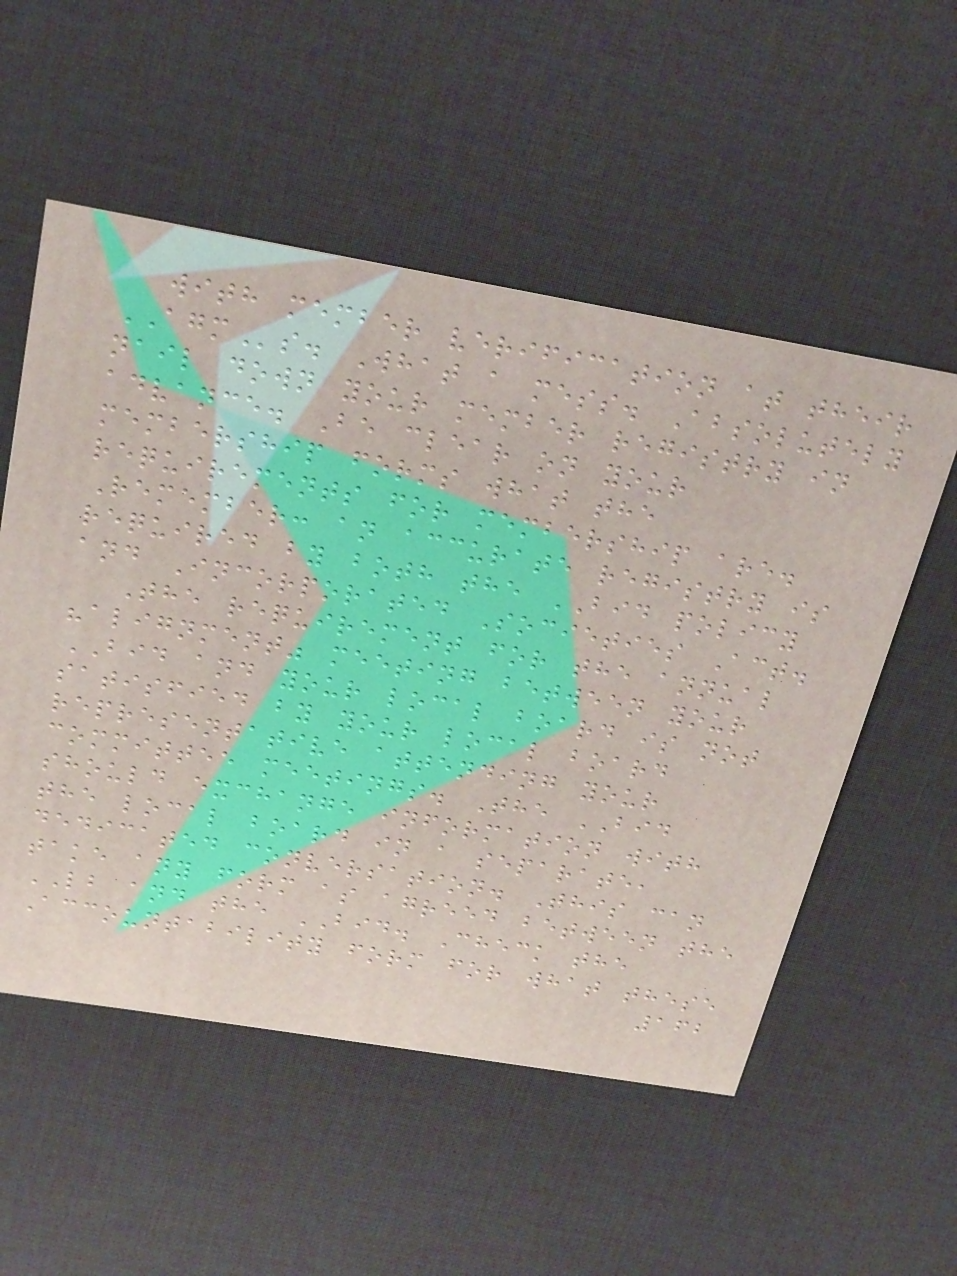with member verification at their
AGMs. What a mess. Absolutely
nail down your member registry in
advance. Be clear on your
membership forms what the
requirements for membership are.
Remember: an accurate registry is
required by both the BID policy
and Incorporated Societies Act.
The requirement for the annual
"alignment" meeting between your
BID and your local board is not
satisfied by your local board
representative attending your
committee meetings. The BID
should exchange information with
the local board in a separate,
dedicated conversation. This can
take any form as agreed between the
LB and the BID. Check the
Accountability form for what these
162
